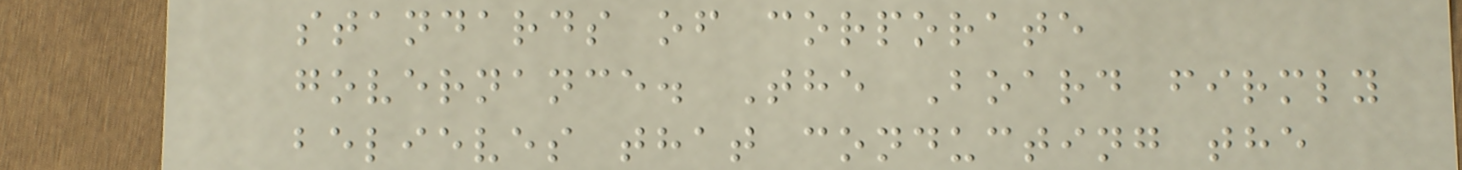standards of corporate
governance. The Board firmly
believes that conducting the
